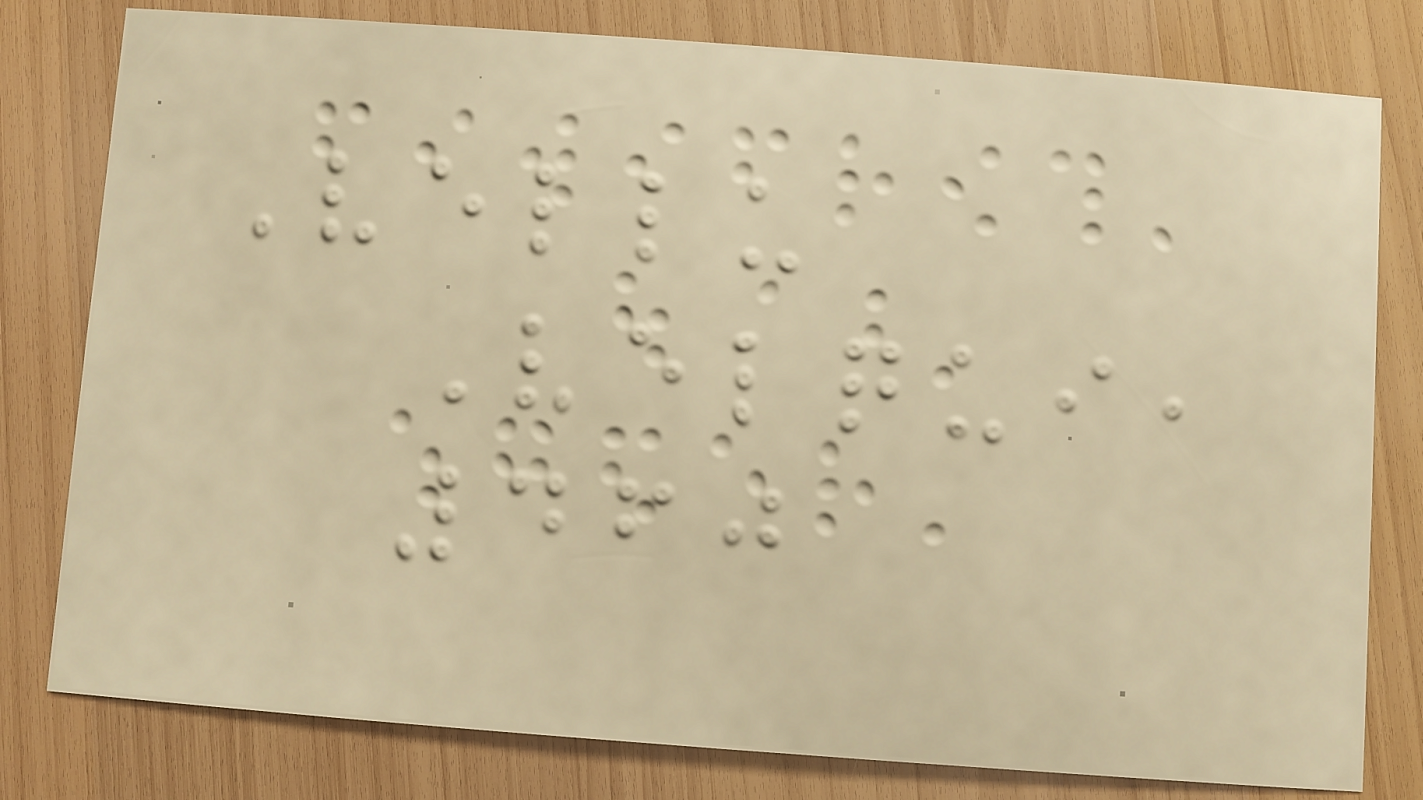Vellu
Velqui,
460
